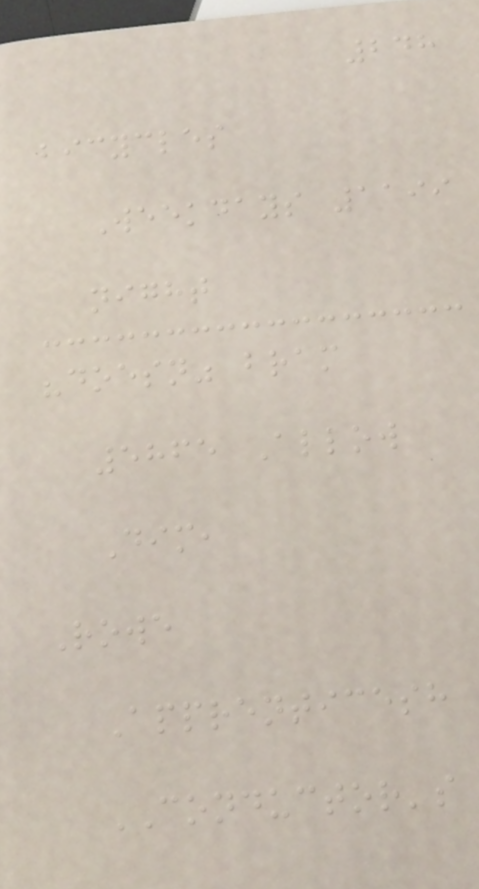248
bicycles
Weekdays 1199
night
"doesn" bram
5865 Allow
Dim,
Rowe
Apprenticesh
CONDUCTOR's
